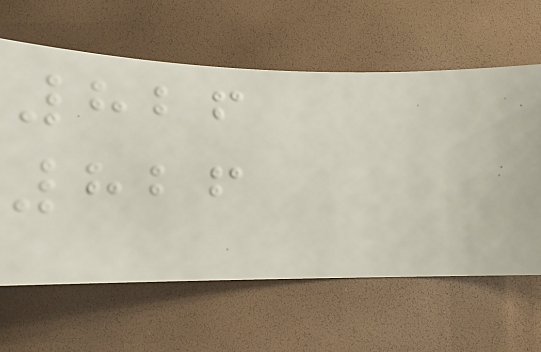826
826
